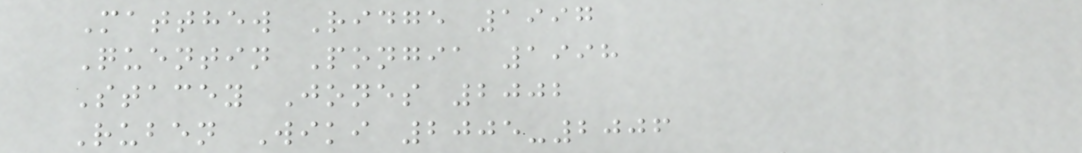Matthew Ridge 1997
Quentin Pongia 1998
Stacey Jones 2002
Ruben Wiki 2005-2006
